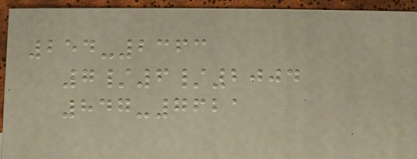254-2363
7/6/2004
847-7621
